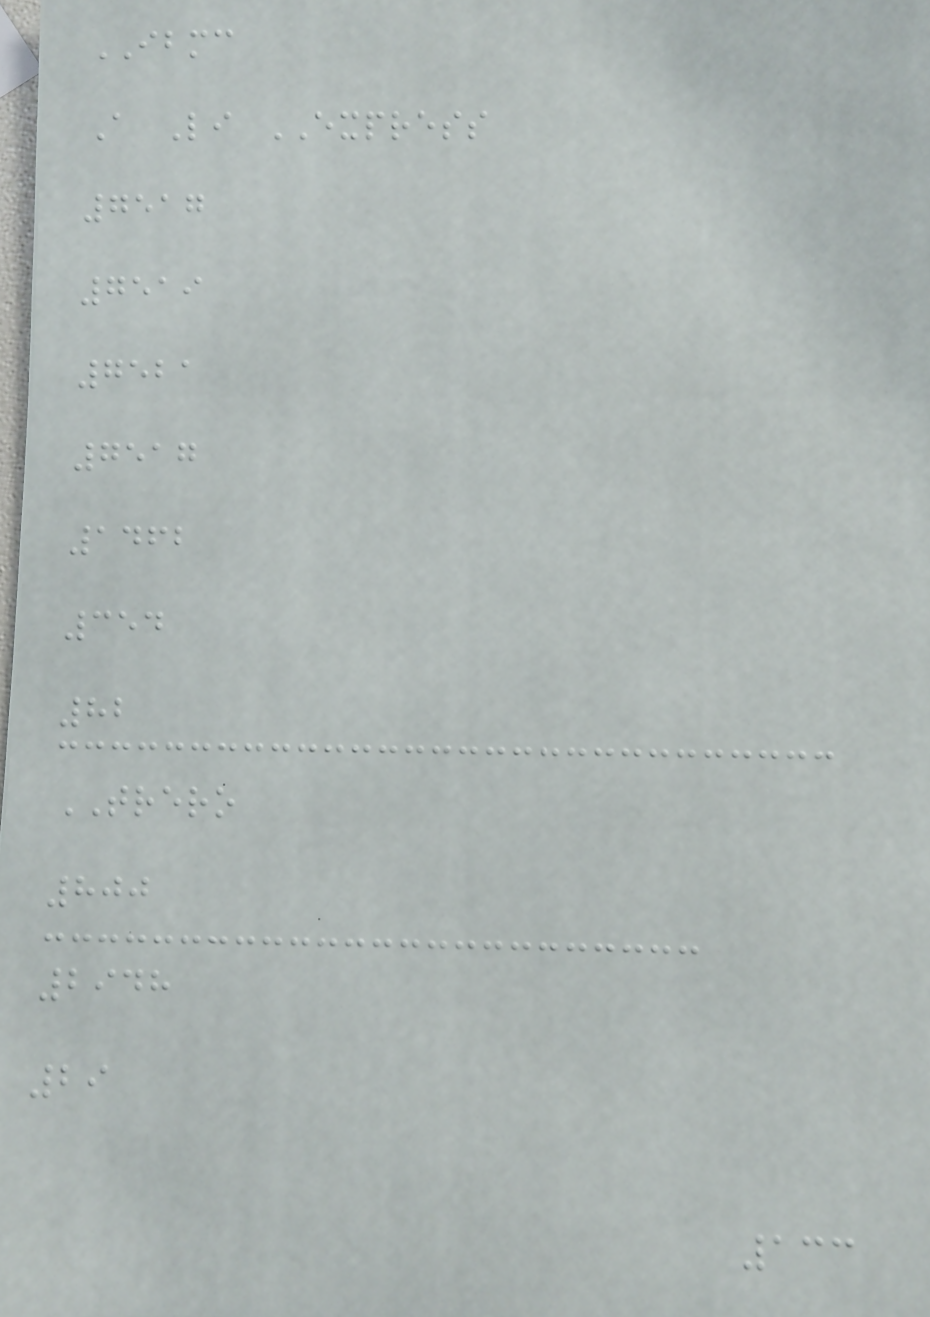IBMC
A Li EXPRESS
7517
7519
7521
7517
1462
354
82
TRERO
800
2948
29
133
